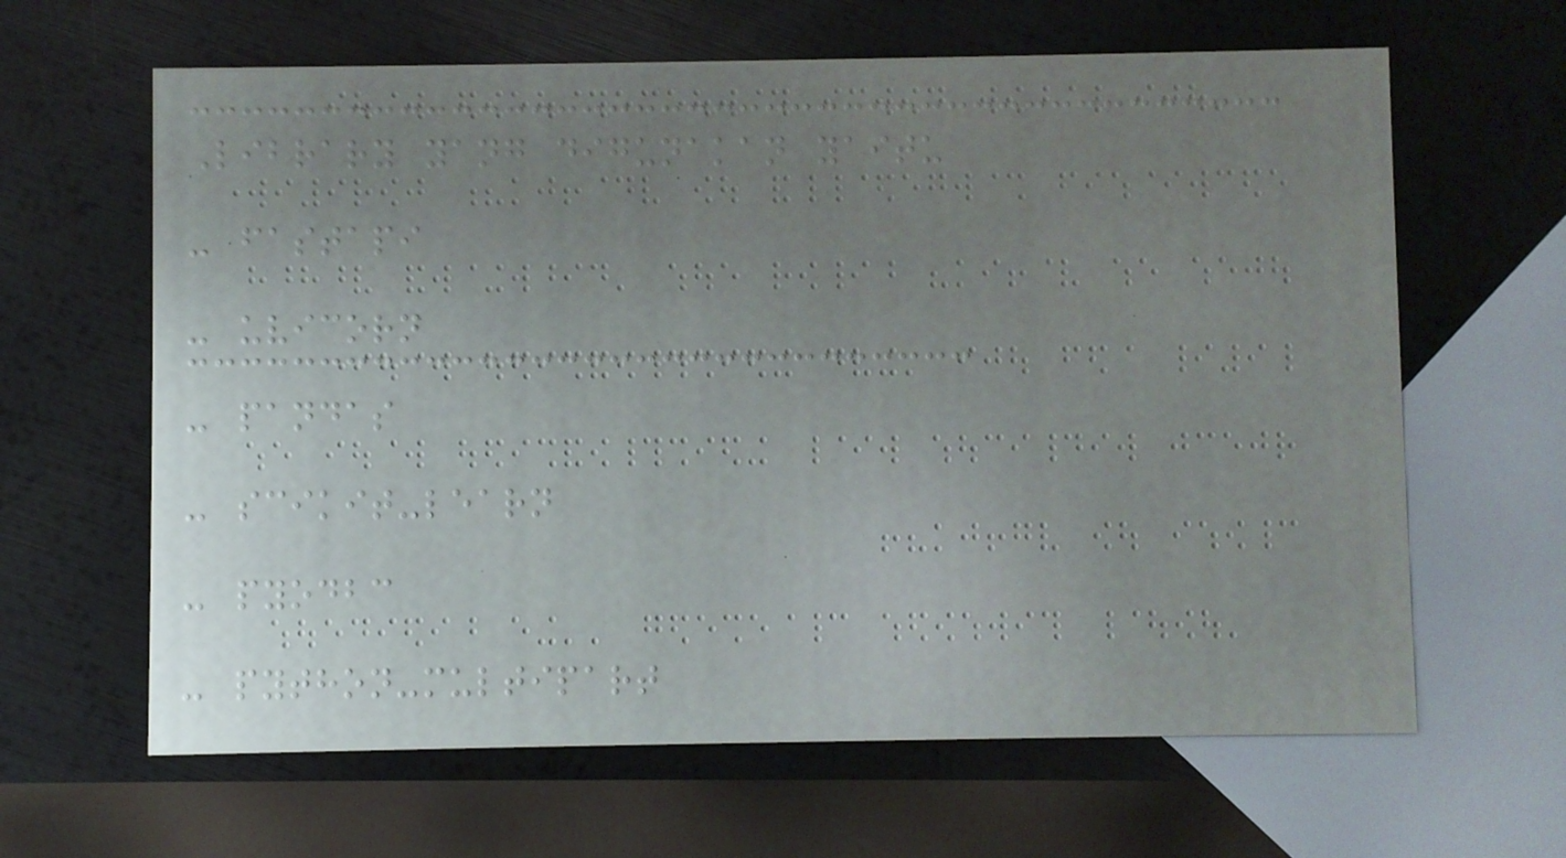Library yang digunakan yaitu
- fastapi
- uvicorn
- pandas
- scikit-learn
- pyodbc
- python-multipart
